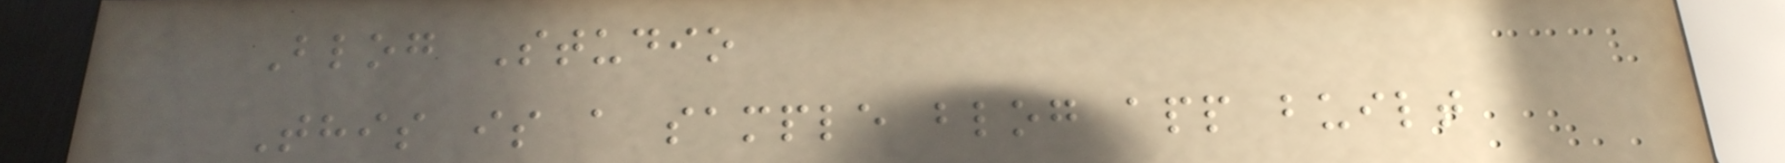Blog Studio
This is a sample blog app built
